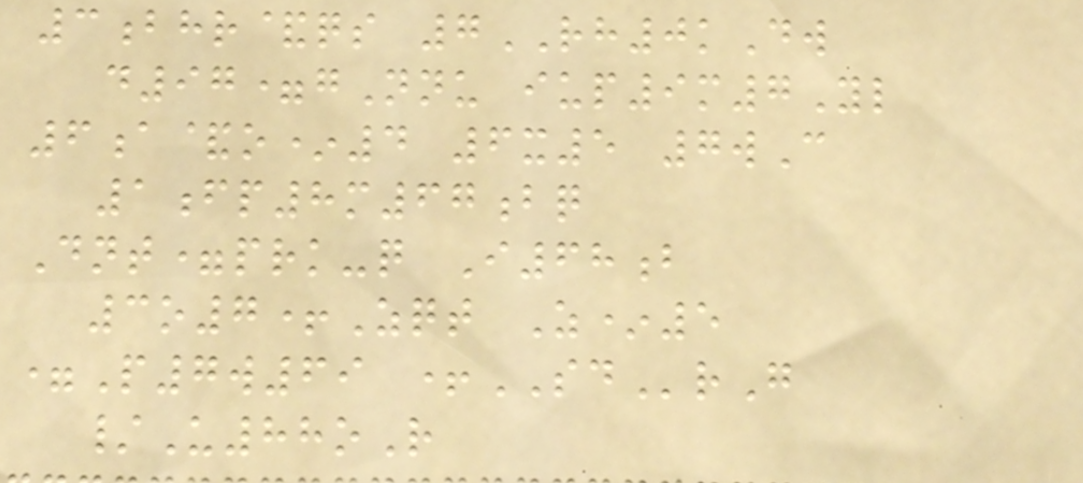3bhr&qs 7RH0kDw
d97=gNnu iup9m7Yl
6a&o*4 6x5 7wC
1fp8m67bq
Dnt=prk-q I68b
3o7+Zqt Z*5
=P7w69 +SDrG
/U88oR
